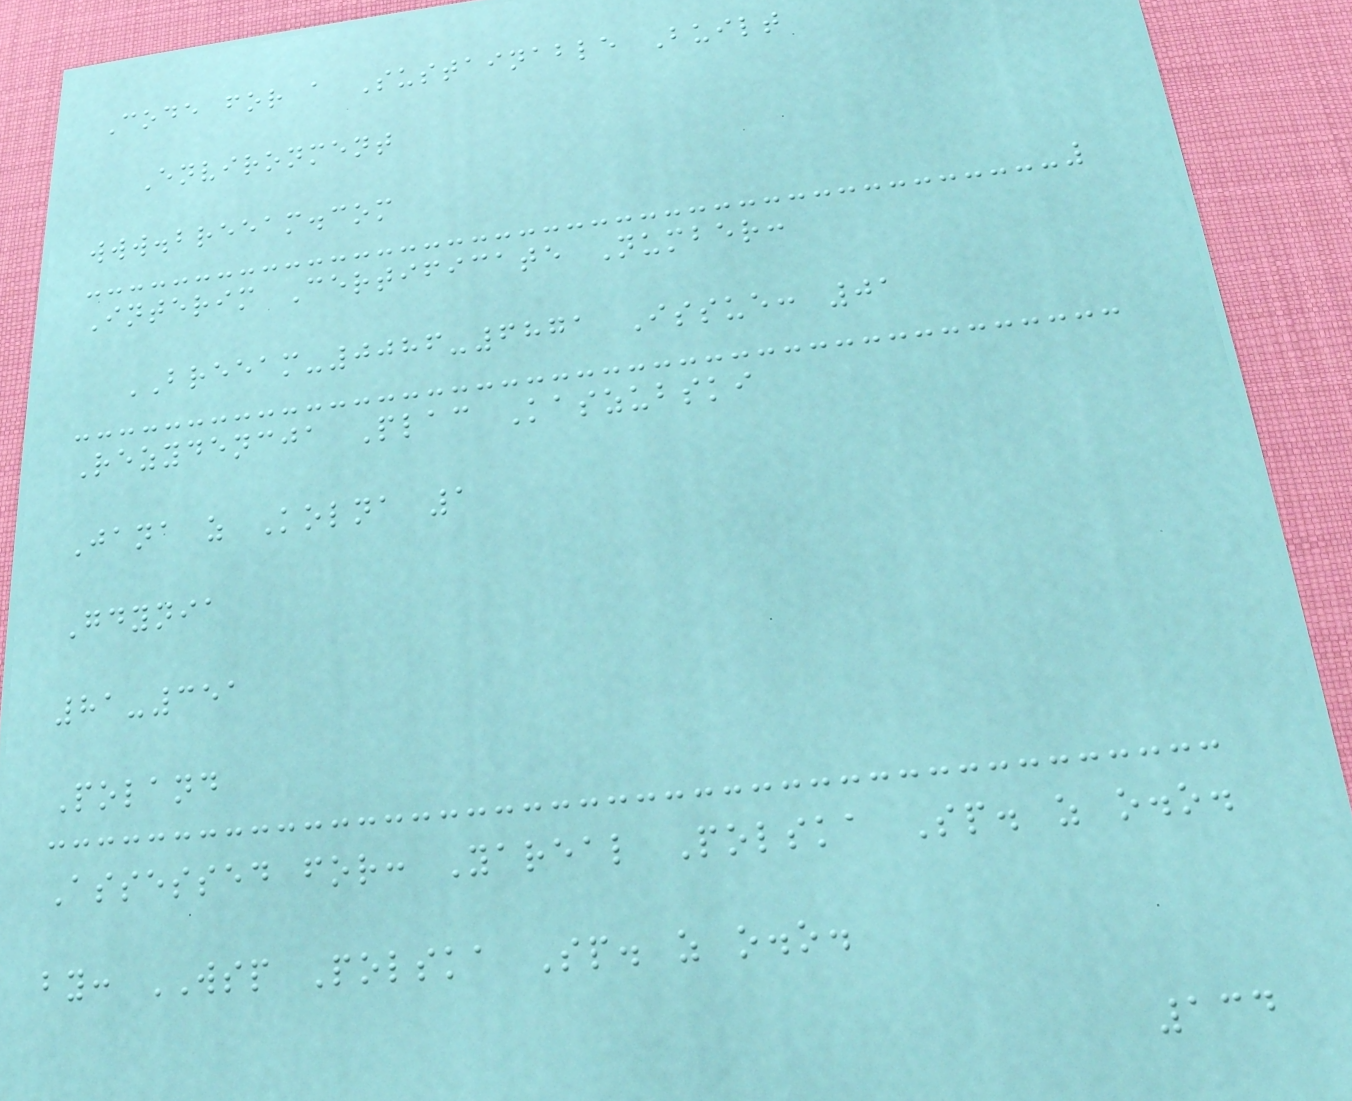Code for a Sustainable Built
Environment
www.breeam.com
Interim Certificate Number:
BREEAM-0086-6871 Issue: 01
Rezydencja Plac Kaszubski
Jana z Kolna 1
Gdynia
81-351
Poland
Assessed for: Yareal Polska Sp. z o.o.
by: WSP Polska Sp. z o.o.
134
